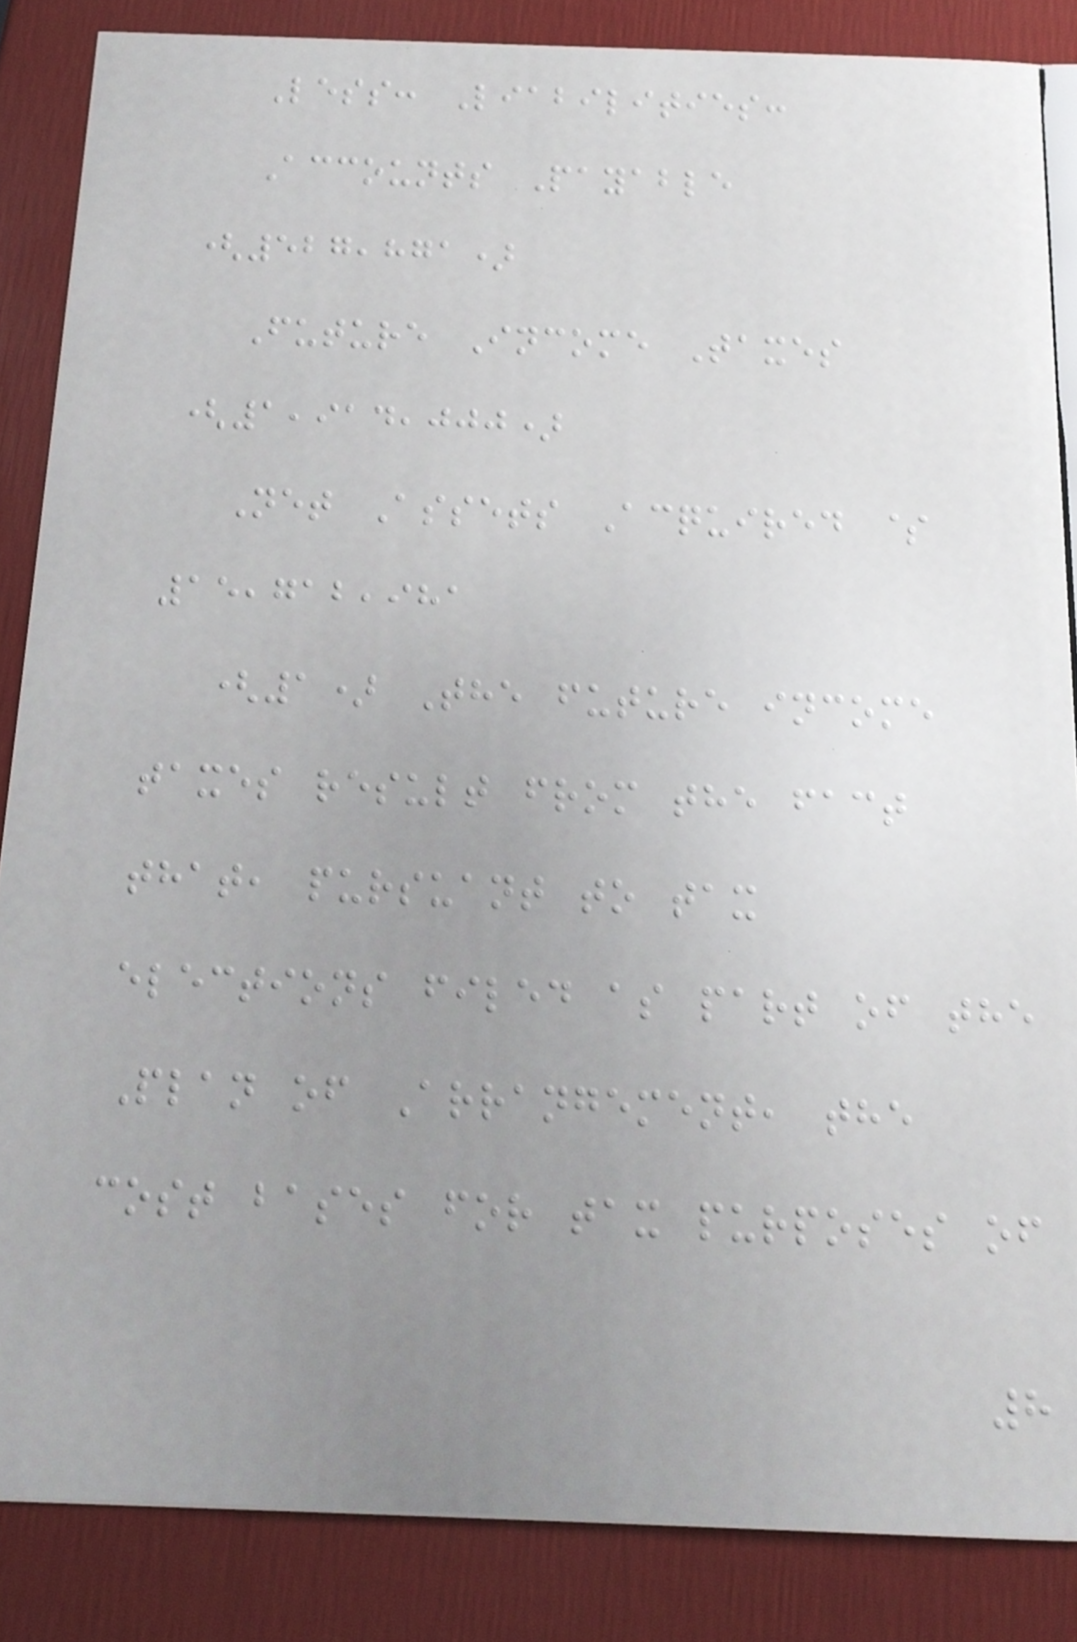Less: Liabilities:
Accounts Payable
(527,871)
Future Income Taxes
(1,914,000)
Net Assets Acquired $
15,712,981
(1) The future income
taxes result from the fact
that, pursuant to tax
elections filed as part of the
Plan of Arrangement, the
cost bases for tax purposes of
8
